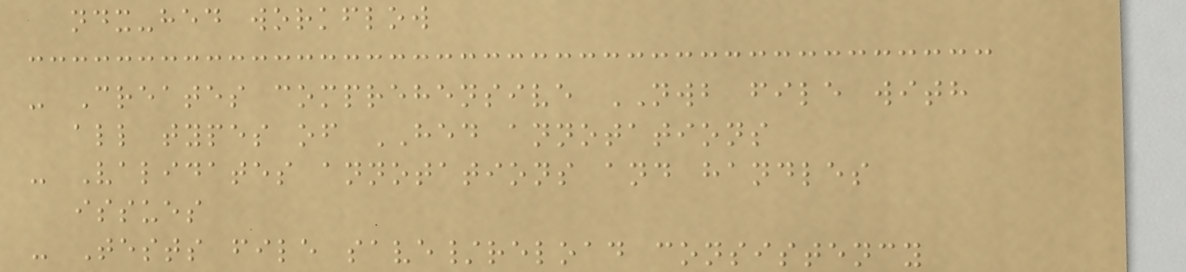ndx-hed workflow
- Creates comprehensive NWB file with
all types of HED annotations
- Validates annotations and handles
issues
- Tests file save/reload consistency
